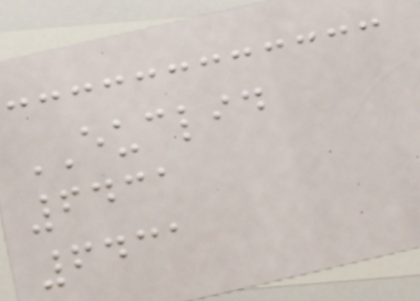EUCLID
6431
6431
